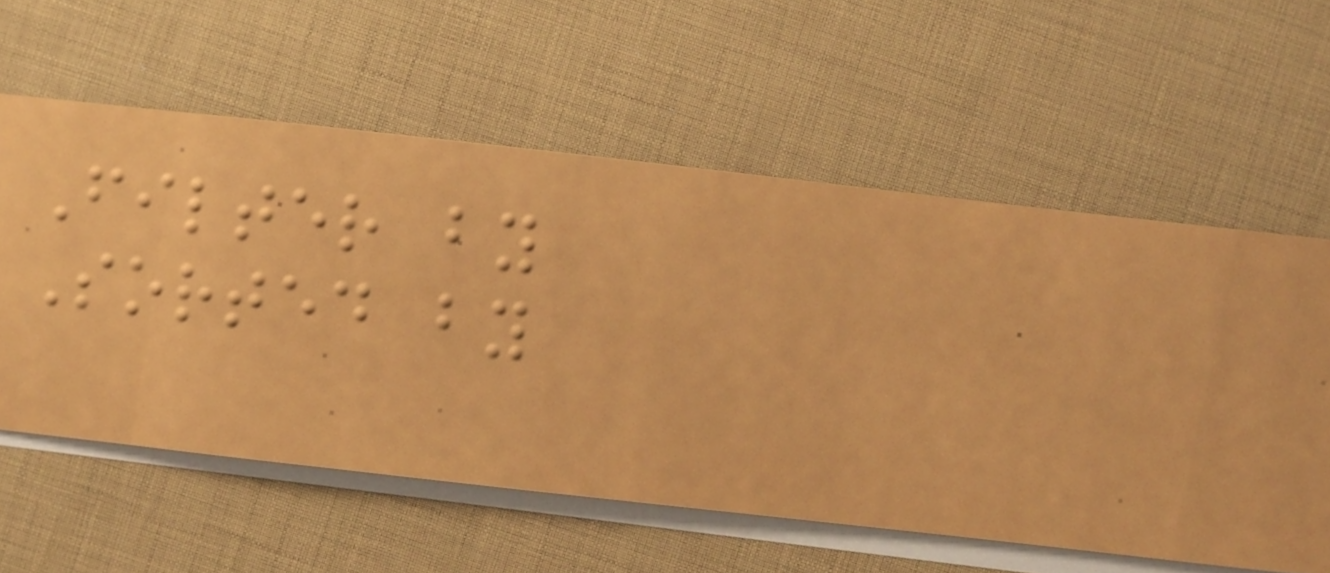Filter by
Sorted by
